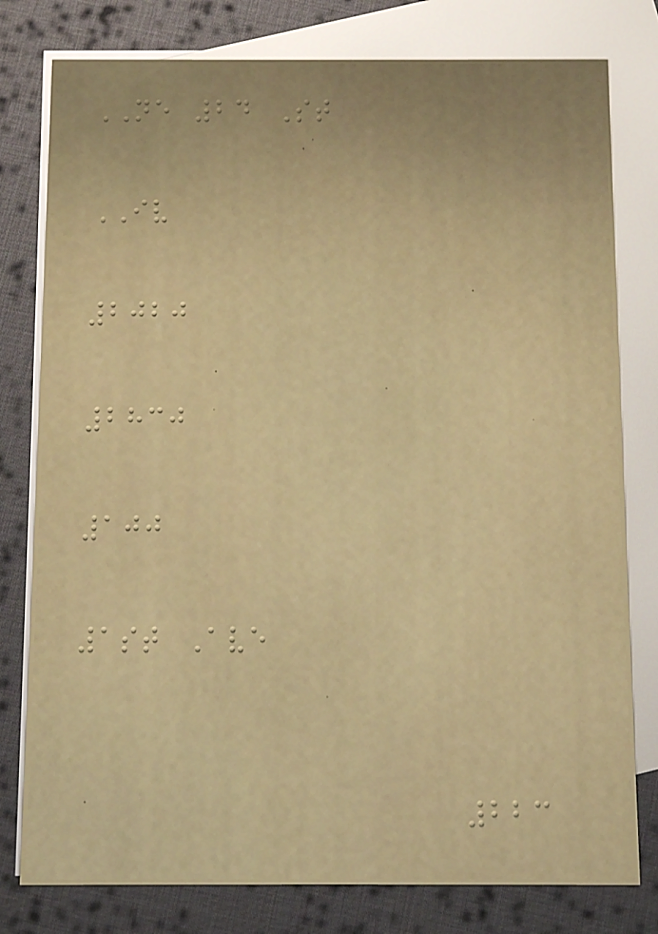NE 24 St
IV
2020
2830
100
1st Ave
223
